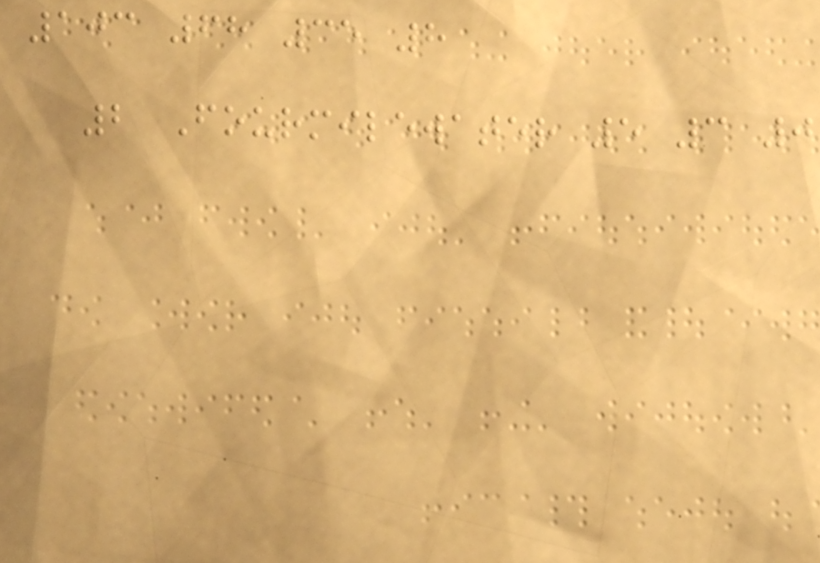103 68 35 8
2 Fourmilewater 5 3 0
